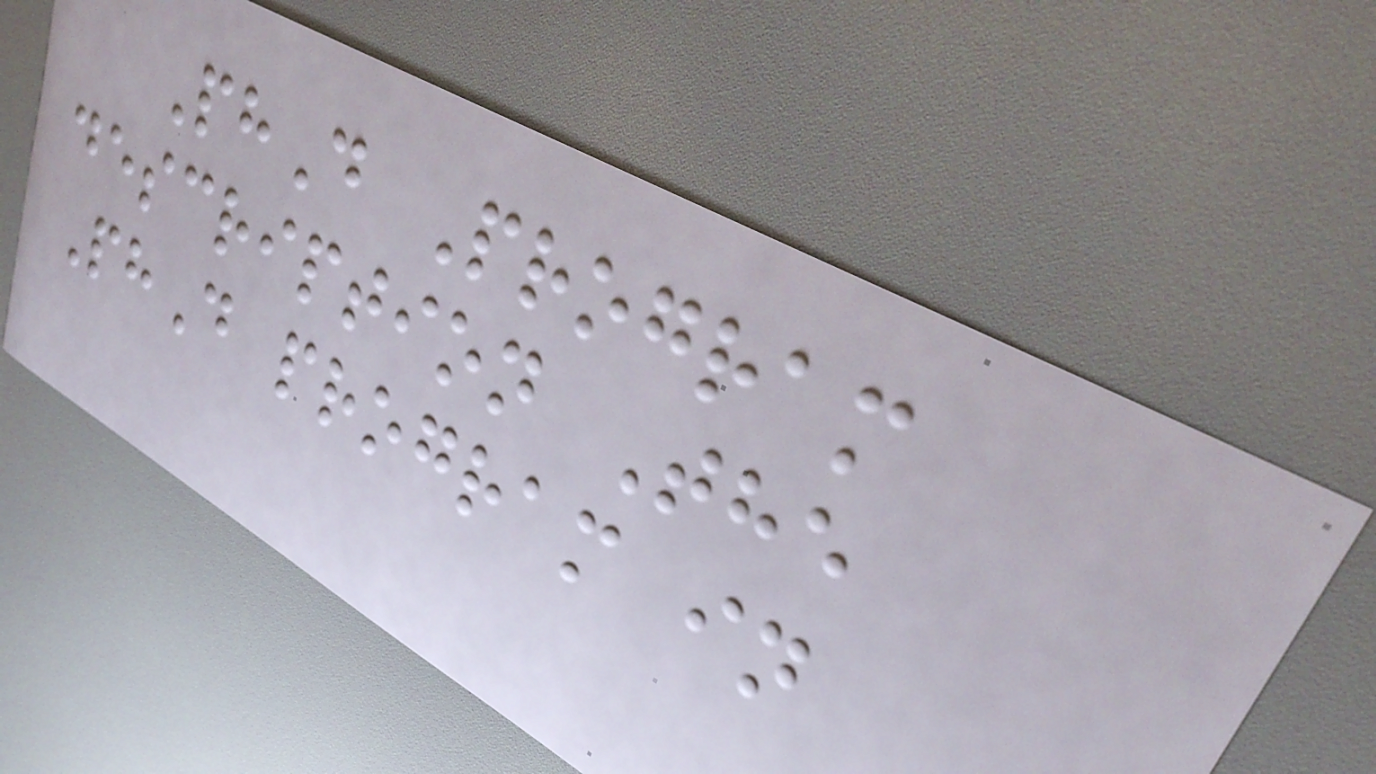PhD Program
description The
PhD program in
